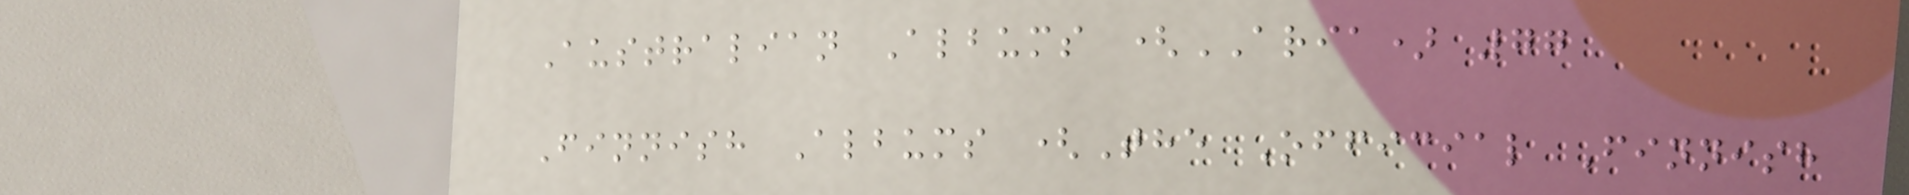Australian Albums (ARIA) 77
Finnish Albums (The Official Finnish
